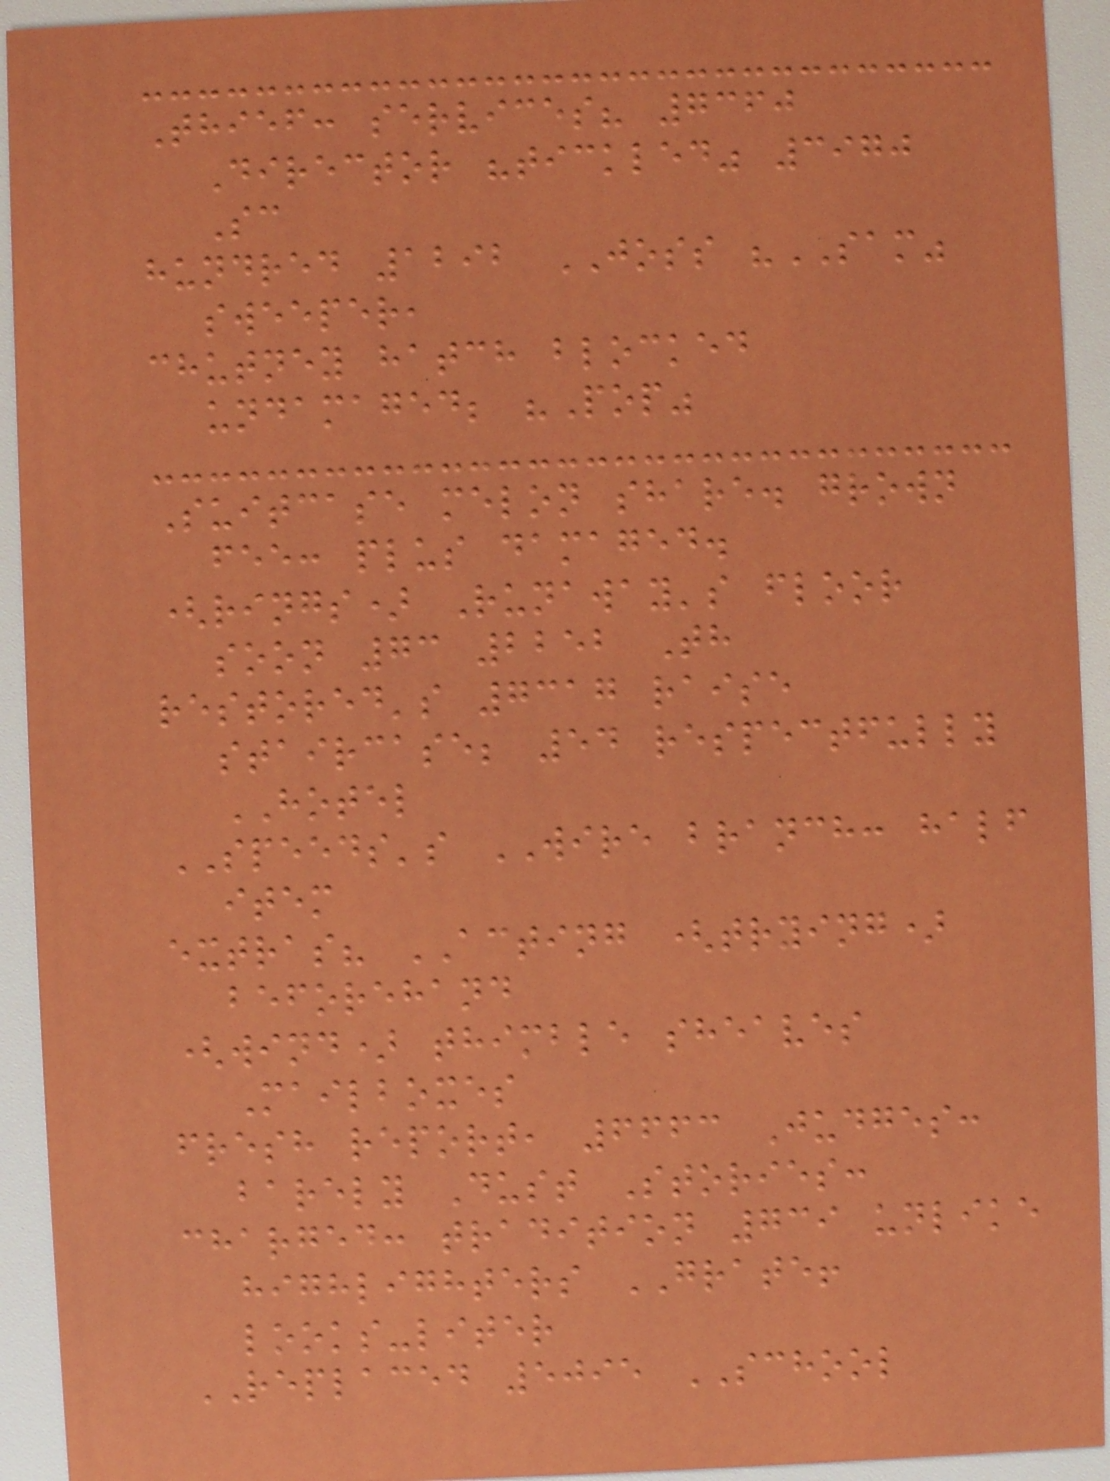Thief: services? 7360
Director "tickled" 3970
Sc
hundred 1292 JOSS "SAM"
sweeper,
chutney hatch blocked
undamaged; "Pop"
Suitcase melon share. grown
fee: plus damaged.
(rings) Runaway's floor
soon 73 2252 Th
restored's 7317 raise
staircase; 54 respectfully
HOTEL
SPEEDS's WIRE branch: half
item
extras? ACTING (trying)
beforehand
(wind) thimble sheaves
Mailboxes
fresh report, 6663 Judges:
barely Dust Stories:
charged: tradition 739 unlike
highlighters GRATE!
looks-liter
REPLACED 5095 SCHOOL
